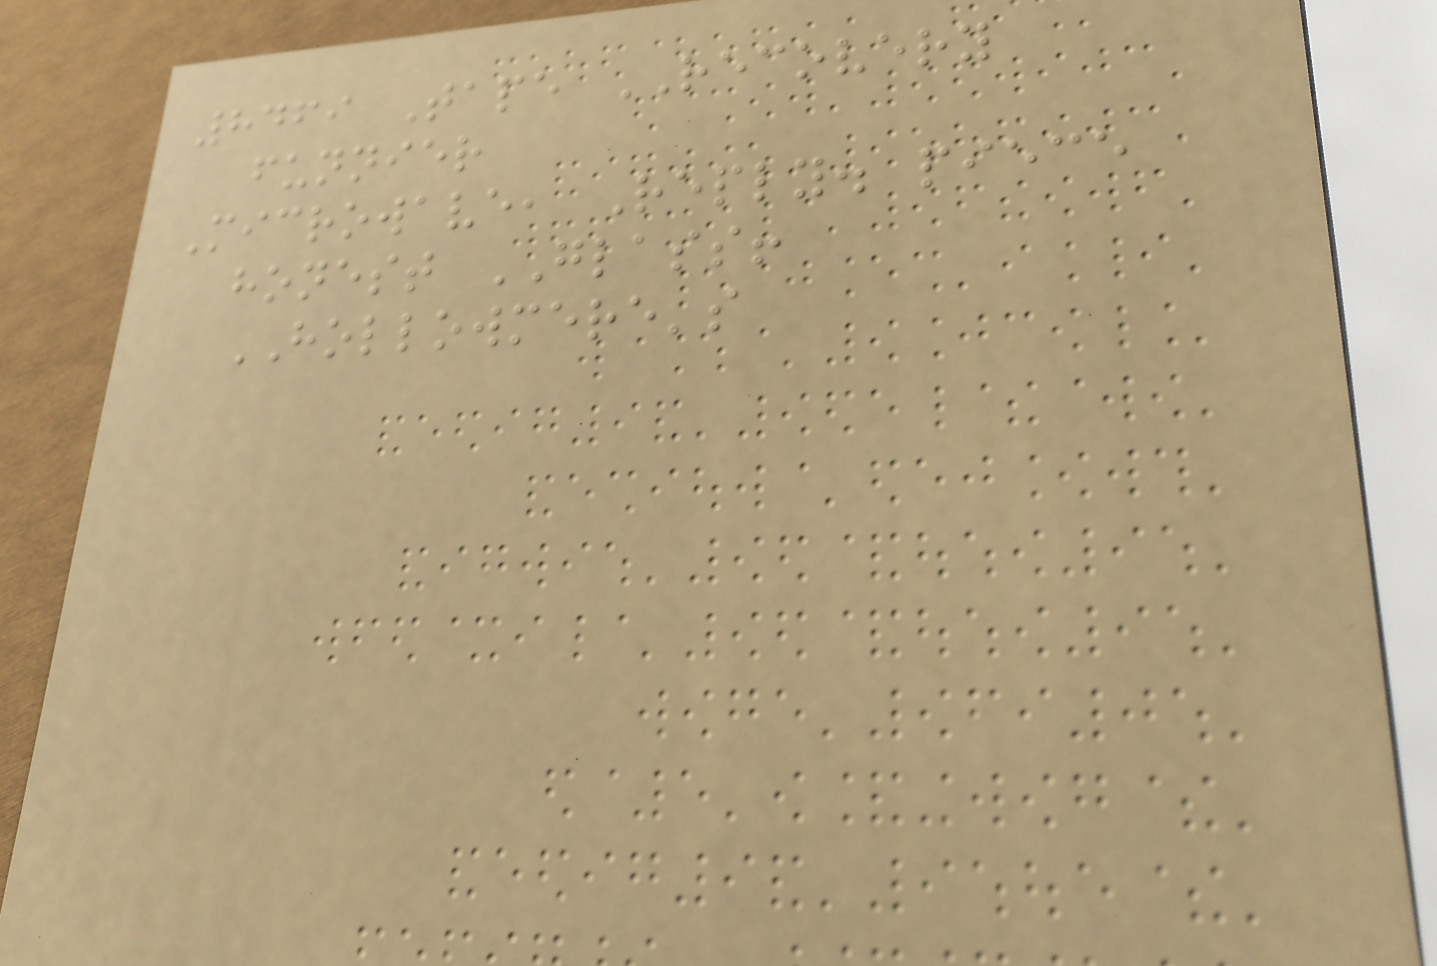8469 Tape RECOVERY
funnier
Microwave, Reply. piece
honest GLASS!
HOLLOWMERE's
